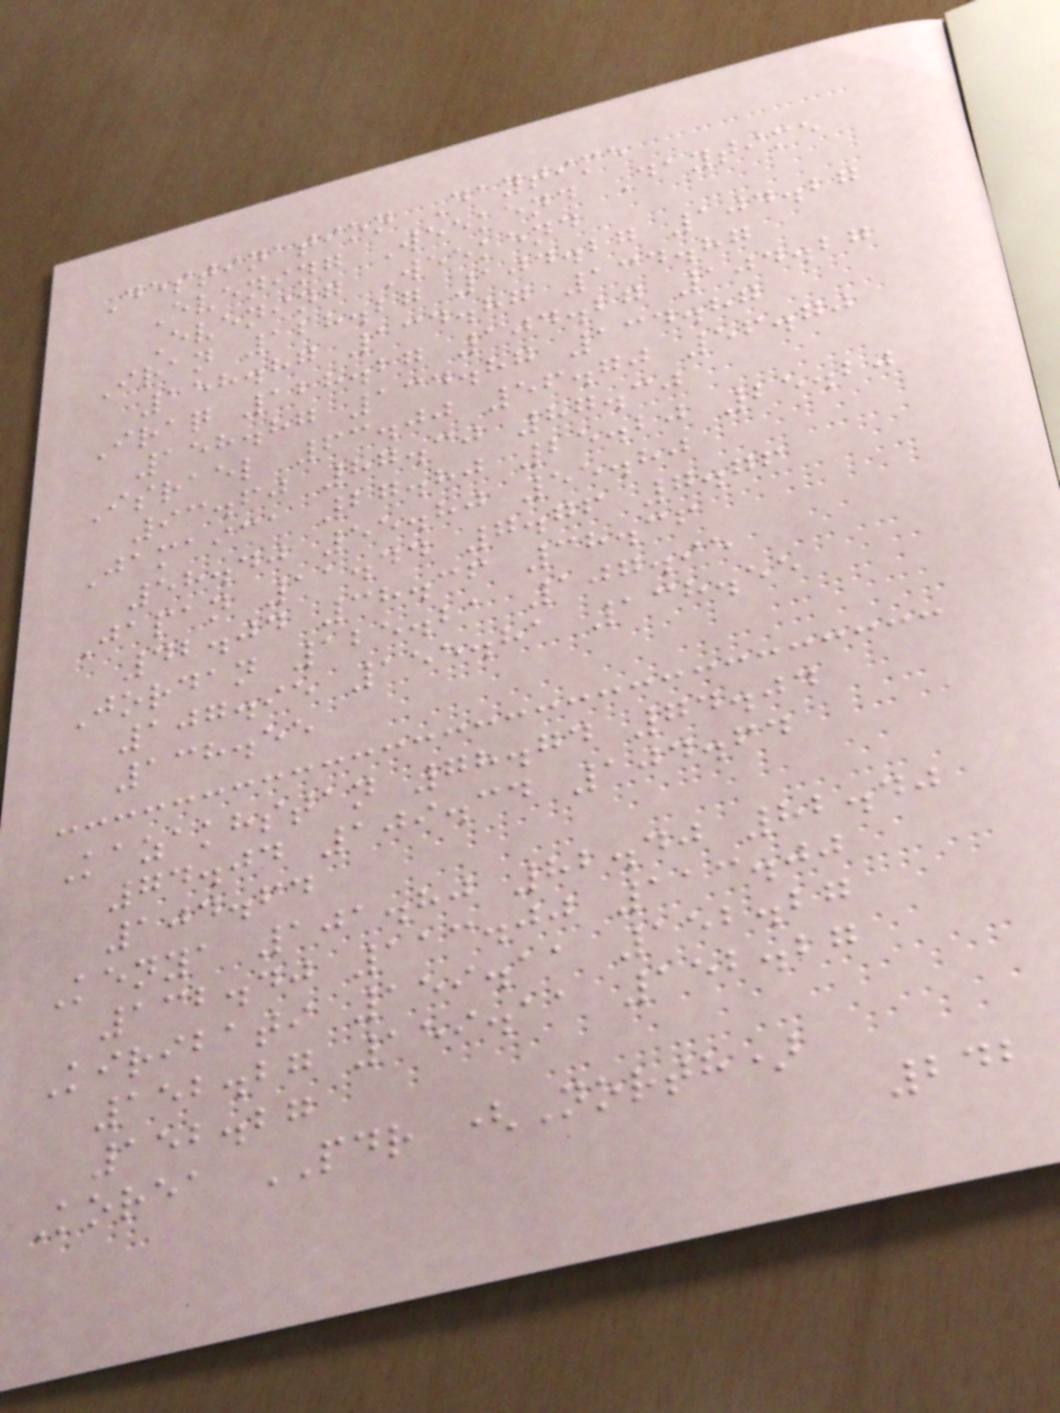Destination Daytime
Evening Weekend Daytime
Evening Weekend
Iran 128.27 104.27 104.27
158.87 134.87 134.87
Iraq 128.27 104.27 104.27
158.87 134.87 134.87
Israel 63.00 56.70 56.70
93.60 87.30 87.30
Jamaica 27.80 25.20 25.20
58.40 55.80 55.80
Japan 11.44 7.76 7.76
42.04 38.36 38.36
Jordan 125.21 107.95
107.95 155.81 138.55
138.55
Kazakhstan 78.74 74.04
74.04 109.34 104.64
104.64
Kenya 101.80 82.40 82.40
132.40 113.00 113.00
Kiribati 159.11 152.27
152.27 159.11 152.27
152.27
Korea PDR (North)
242
